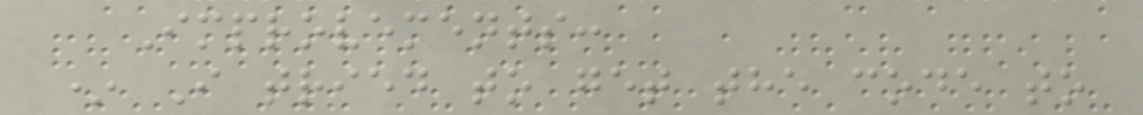Improvements:
* I tried to get the code to
